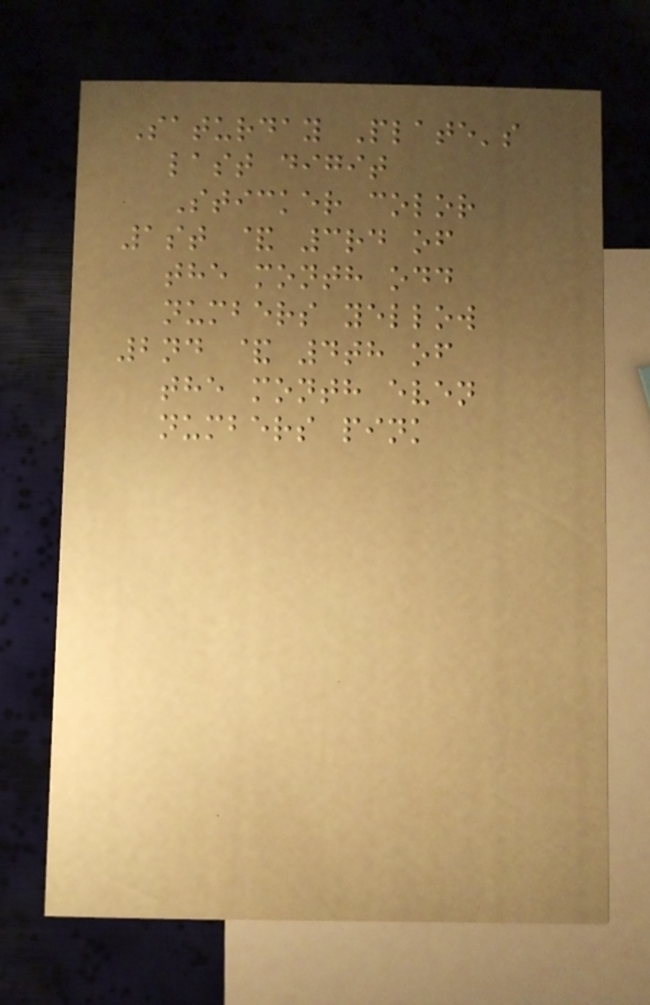Saturday Plate's
last digit
Sticker color
1st & 3rd of
the month odd
numbers yellow
2nd & 4th of
the month even
numbers pink
